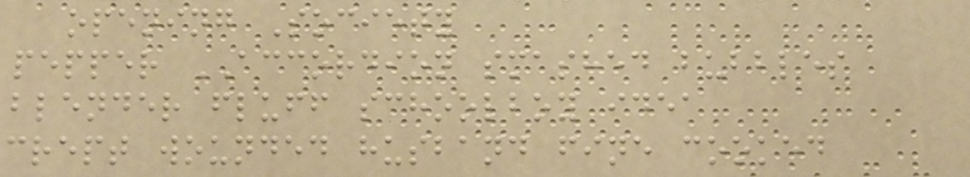opening Society
pepper ACCORDION smashed bubbles
blender fluff schoolboy idea
crept wounded husband fine cooked
